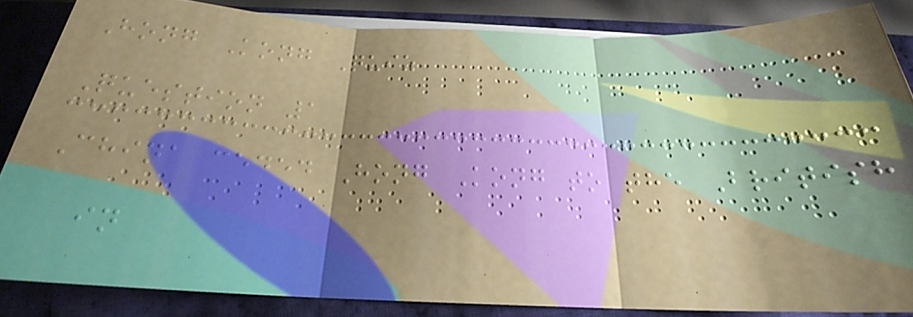Hong Kong Quiz
Question 1
China ceded Hong Kong to the British
in
